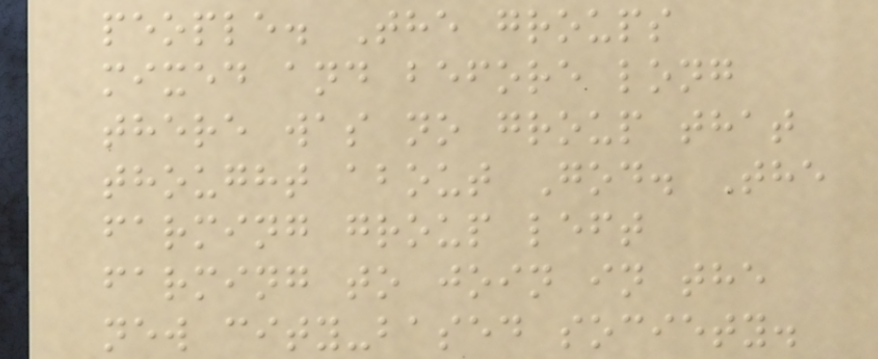people. The groups
mixed and before long
there was no group that
thought about God. The
farming group left
farming to join in the
new city-based society.
